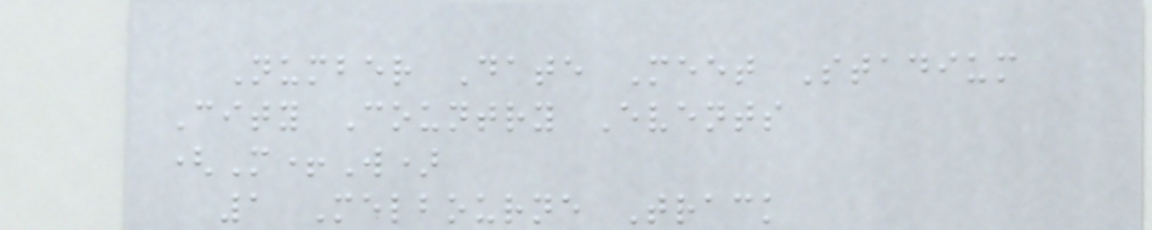Number Date Meet Stadium
City Country Events
(M+W)
1 Melbourne Track
